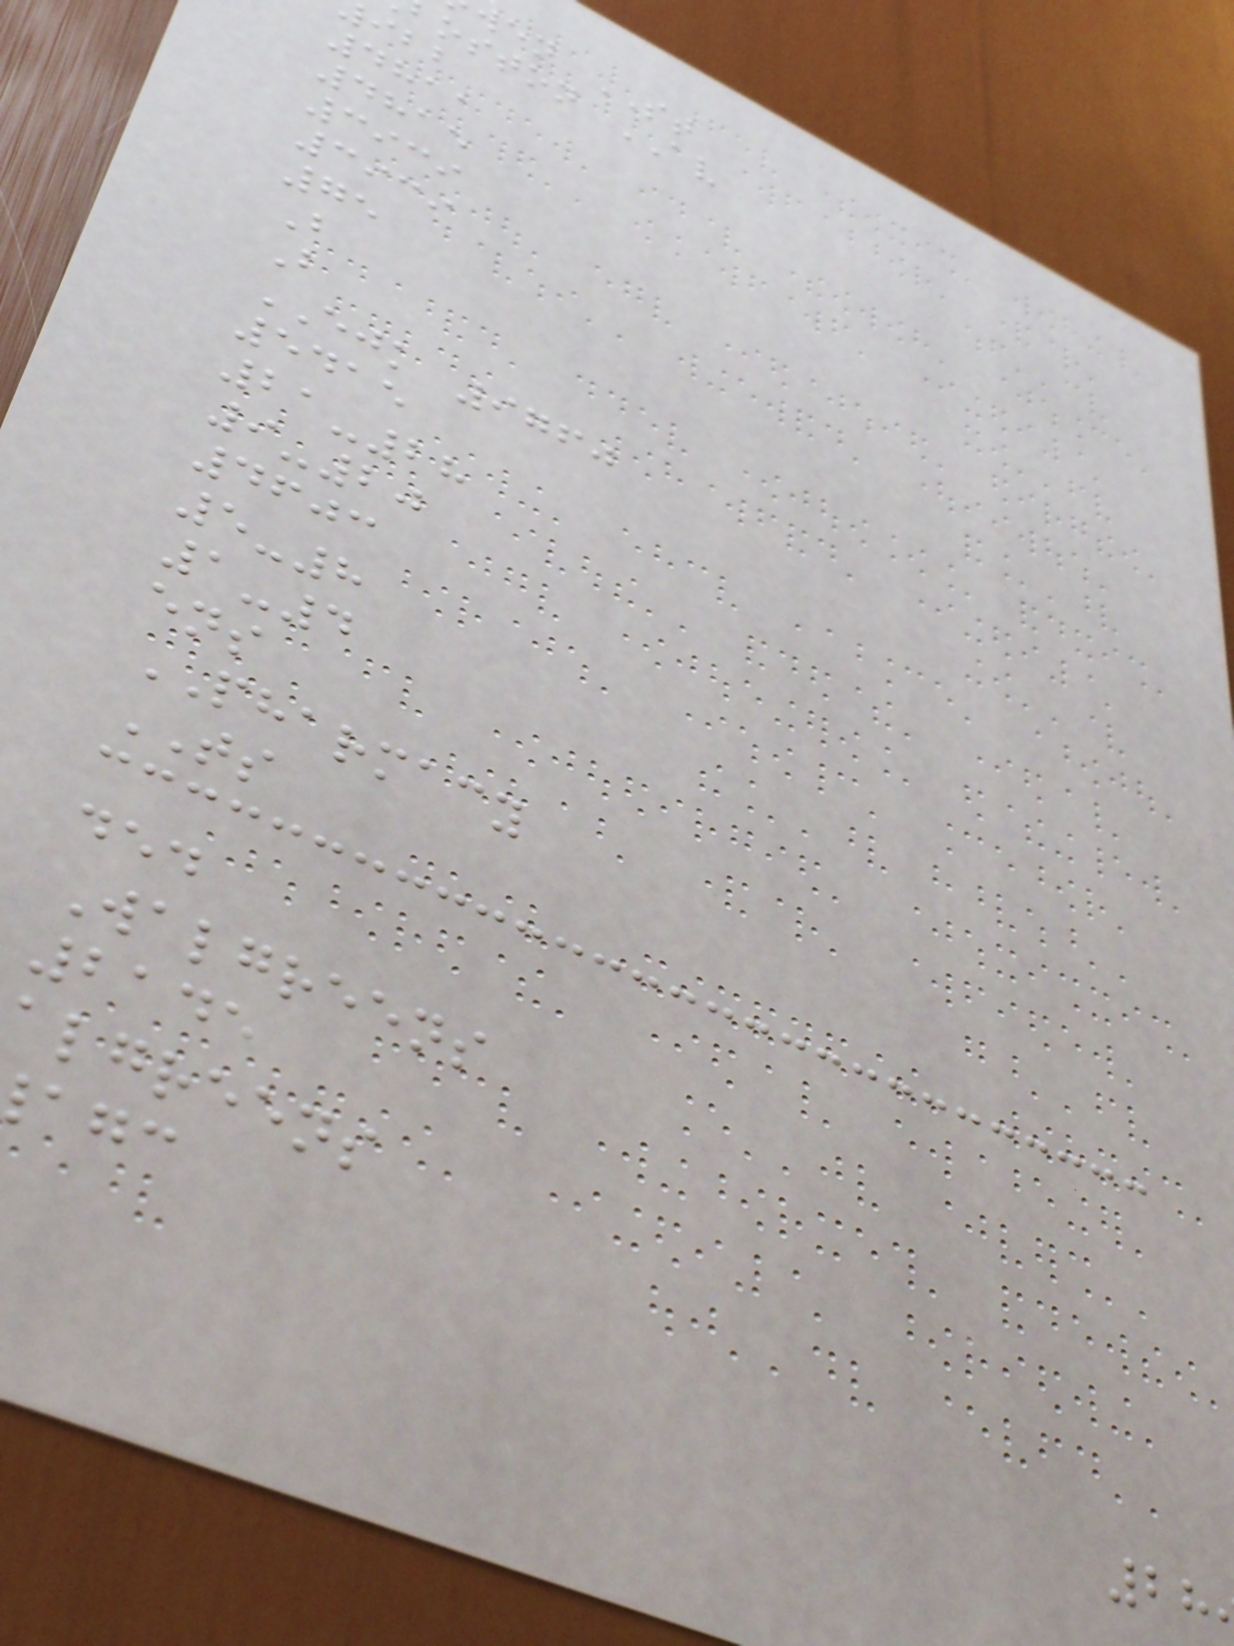wen ST
oston AV
4811
4815
3939
3939
75
B
B
EJK 9760
5415
21-28
9-20
4603
5-8
1-4
ens
PHARMACY
TS
ded
Walgreens
2145
algreens
